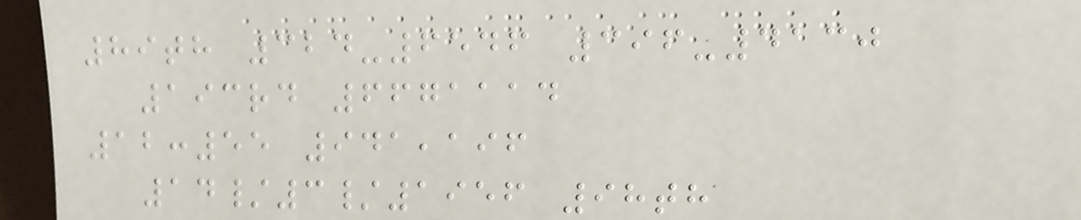89th 324-6546 396-4130
193rd 6671114
12:55 941,196
14/3/1956 98th
